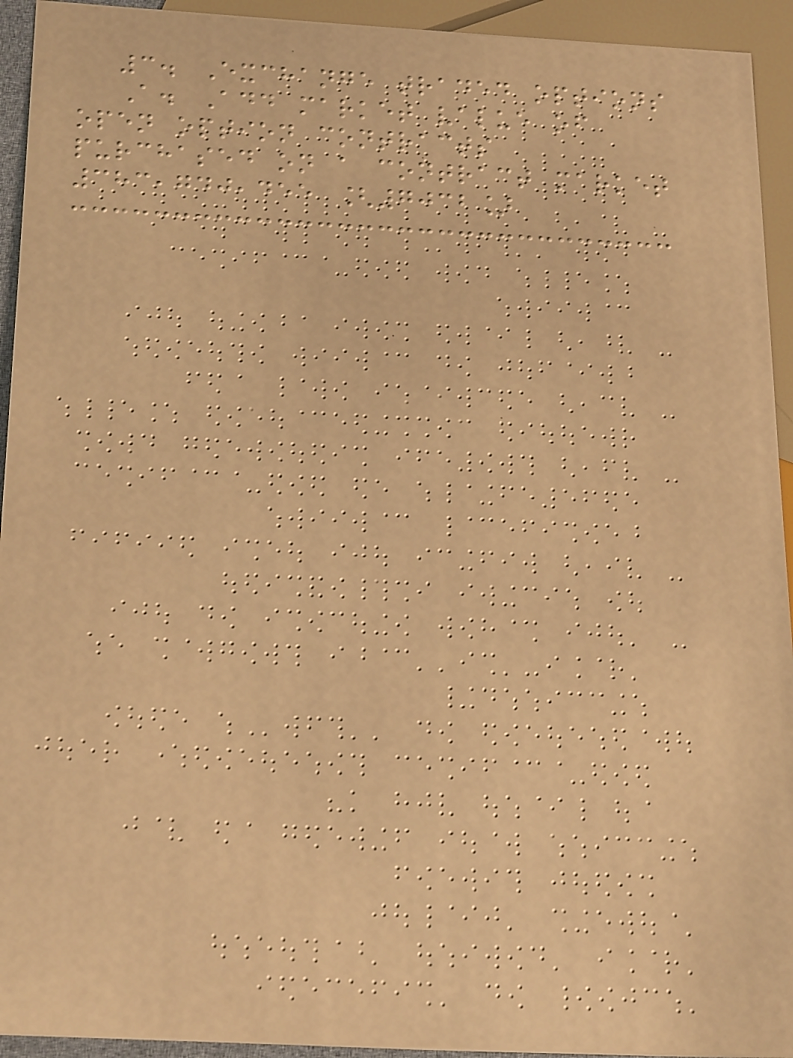3. Exchange traded options
A. Add market value of
open option contracts
purchased on a contract market
383,740,455 [7032]
